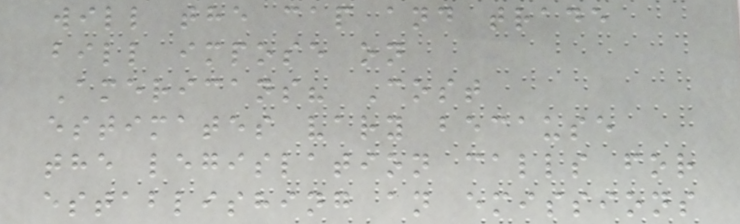will the cap and trade
bill impose on
Americans? Cost
estimates vary because
the legislation calls for
establishing an emissions
